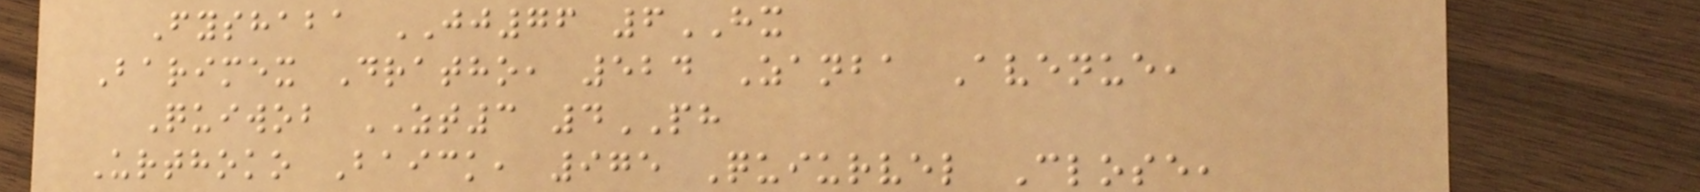Fyshaba JJ76 6HX
Barimex Dratho, 524 Zanba Avenue,
Quiwob ZT3 4PH
Urthoko Baick, 975 Quiurvel Close,
